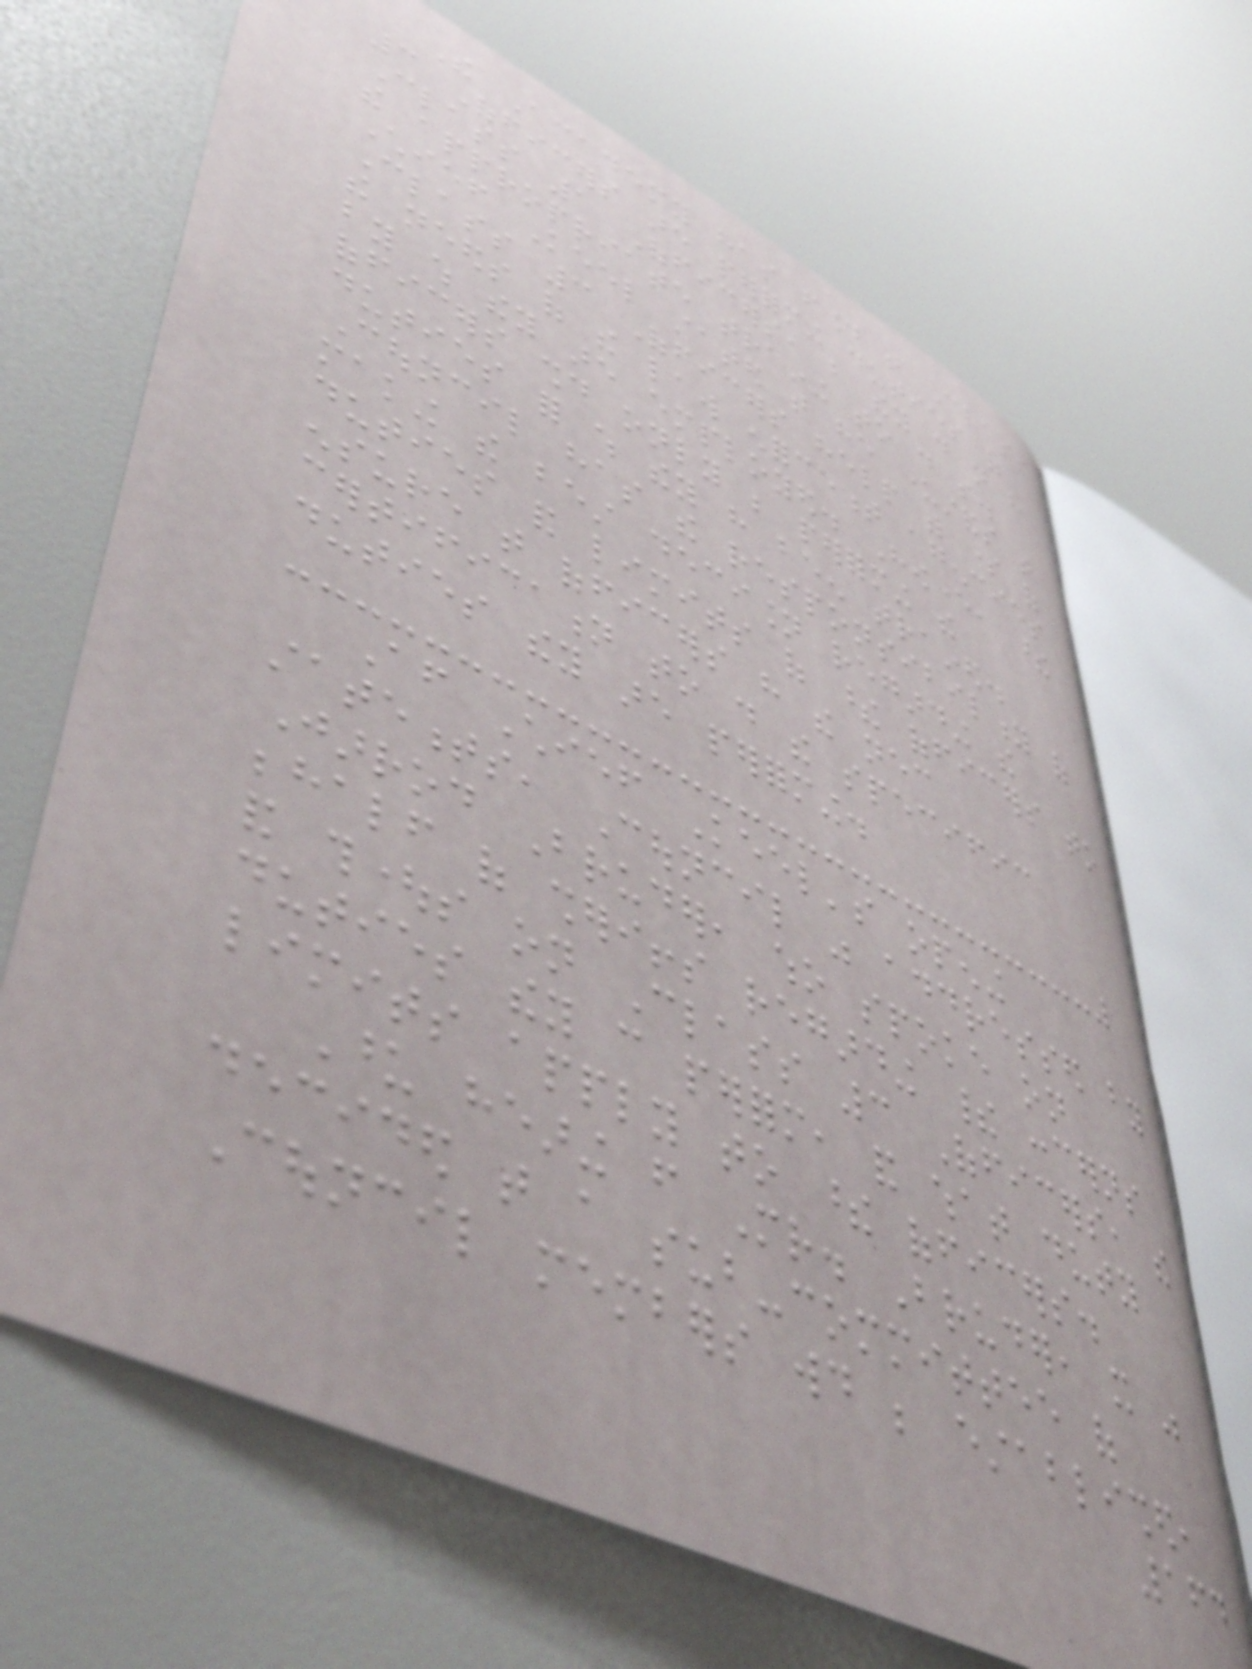The Academy has found that Class
3 Officers are performing duties of
Class 1 Officers, but they do not have
the appropriate training to do so.
Chief Keel stated that he understands that
Class 3 Officers help with some of
the needs of the law enforcement agencies
by which they are employed. However, these
officers should only be performing the
duties for which they have been trained.
Council has the responsibility of
making the best decision regarding the
duties and limits of these officers to
ensure that officers have the necessary
certification to do the specific
duties they are performing.
After Chief Keel's opening
statements, Council was addressed by
Jarrod Bruder, who spoke on
behalf of sheriffs regarding their concerns
and thoughts on Class 3 Officers, the
duties they can perform, and what duty
limits apply to these officers.
Upon hearing from Mr. Bruder, it was
decided that a sub-committee of
Council members would be established,
164
